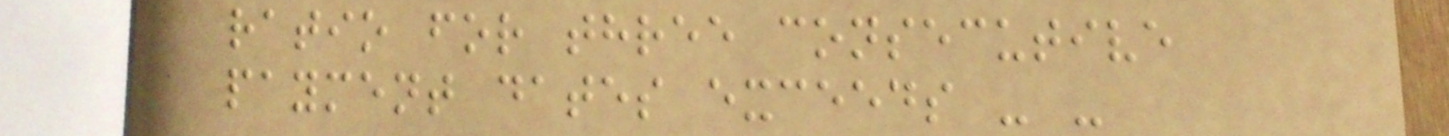ratio for three consecutive
payment dates exceeds - -
